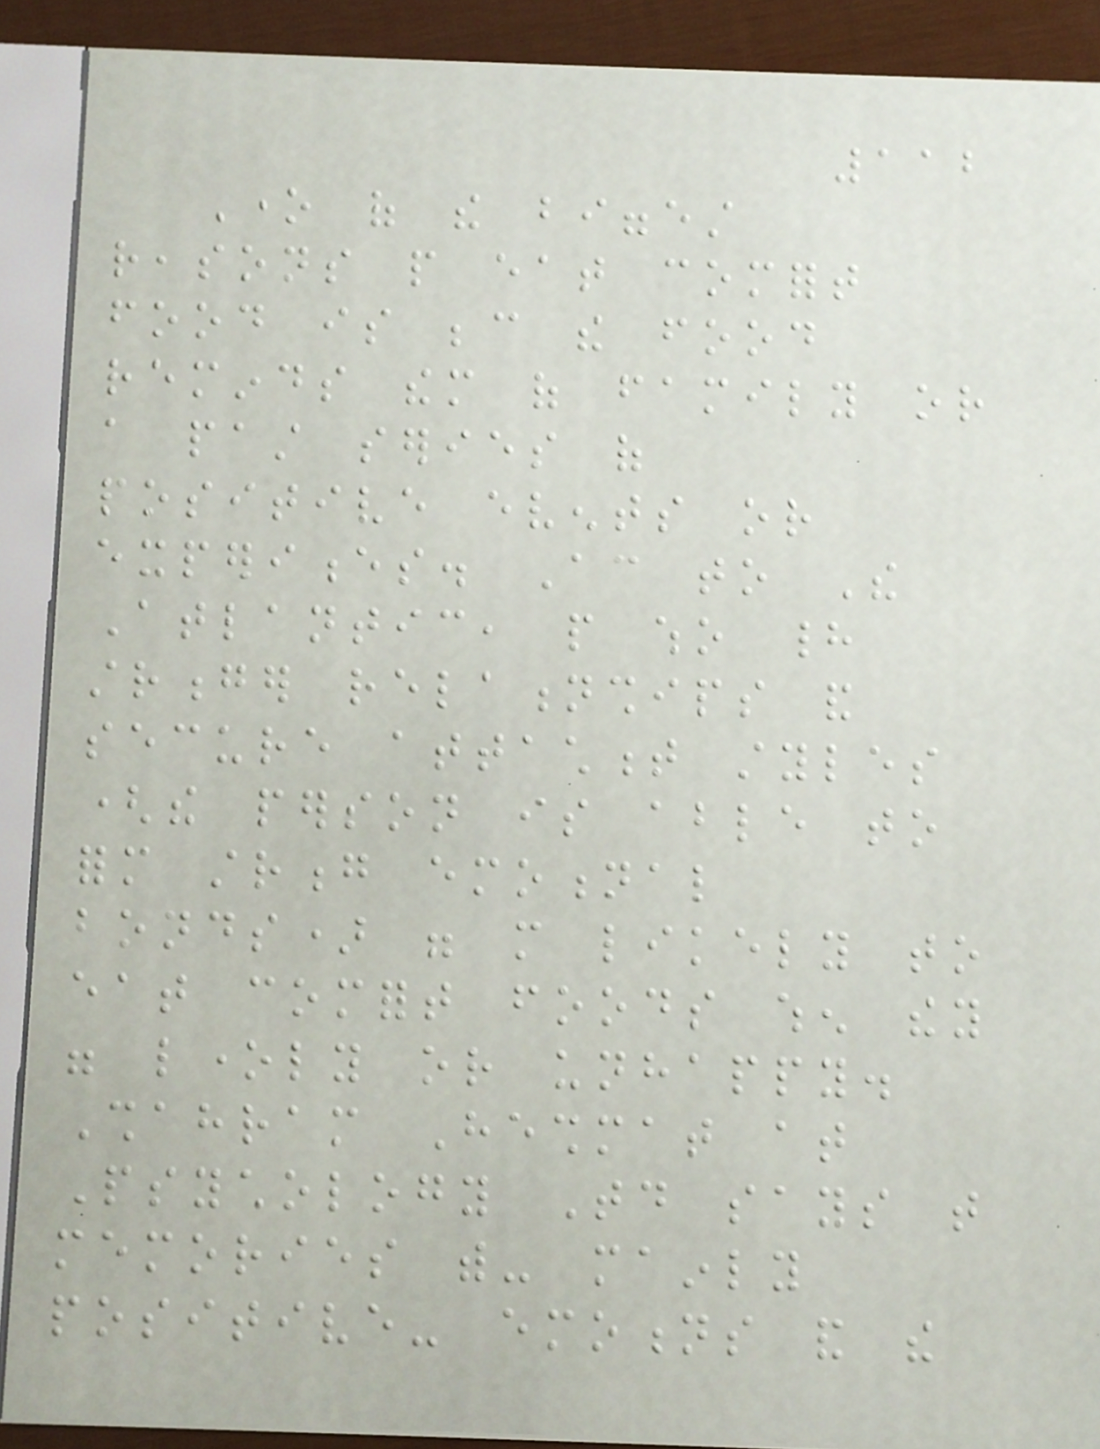112
One of the biggest
reasons people eat comfort
food is because the food
reminds them of family or
a past series of
positive events or
experiences. According to The
Atlantic, people who had
stronger relationships and
secure attachment styles
(the person is able to
form strong emotional
bonds) were more likely to
eat comfort foods when they
were lonely or unhappy.
Shahram Heshmat at
Psychology Today says that
memories with- mainly
positive- emotions and the
